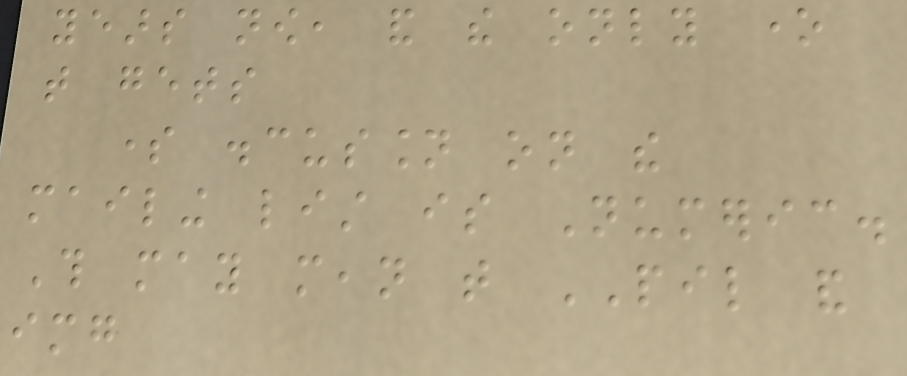years now, and the only one
that gets
some discussion on the
mailing list is Numeric.
This may mean that PIL and
img
